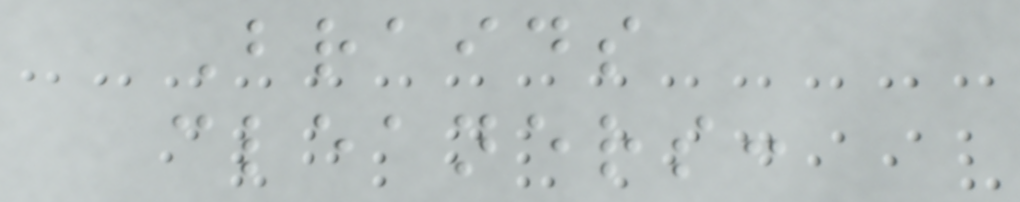Braids
cleaners:
